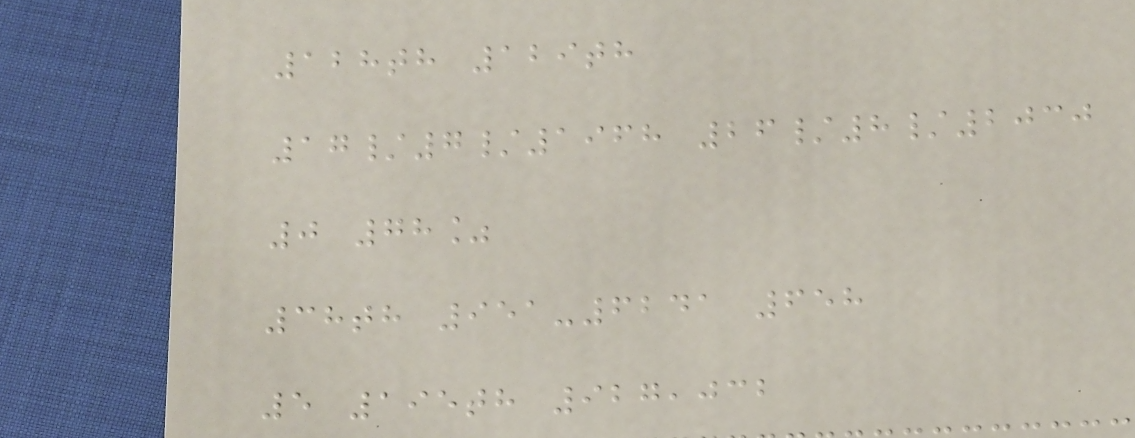128th 129th
17/7/1968 26/8/2030
0 78%
38th 951-6241 658
5 195th 927,032
